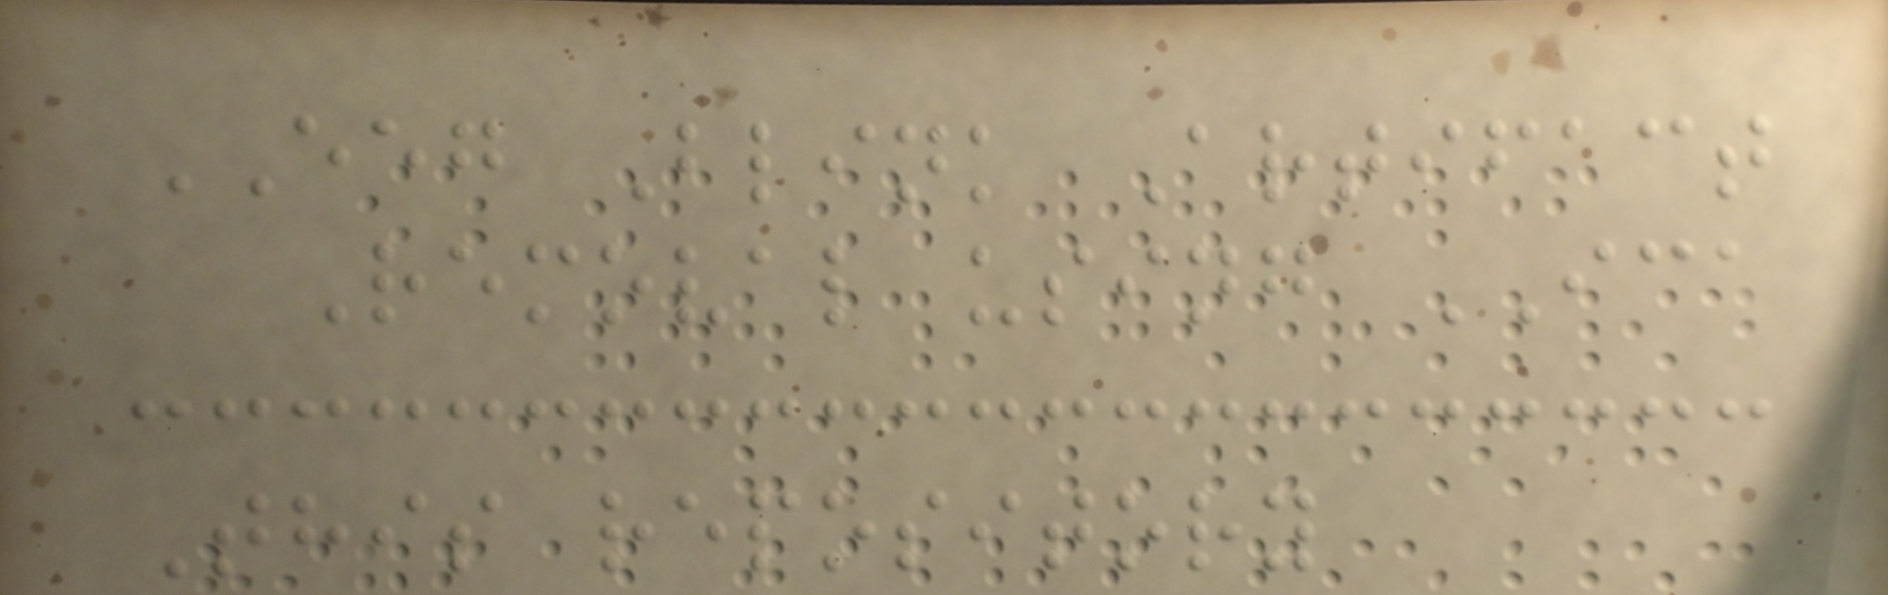EEG Blink Artifact
Removal using ICA
This repository
